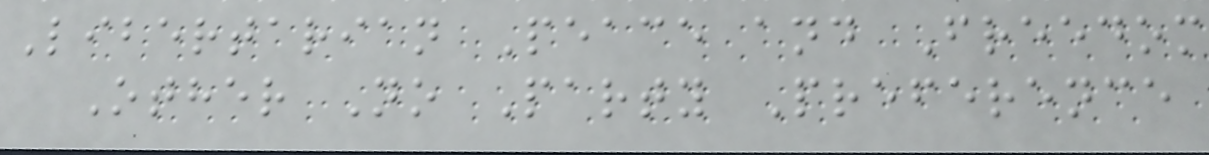Libertarian Peace and Freedom
Other No Party Preference
